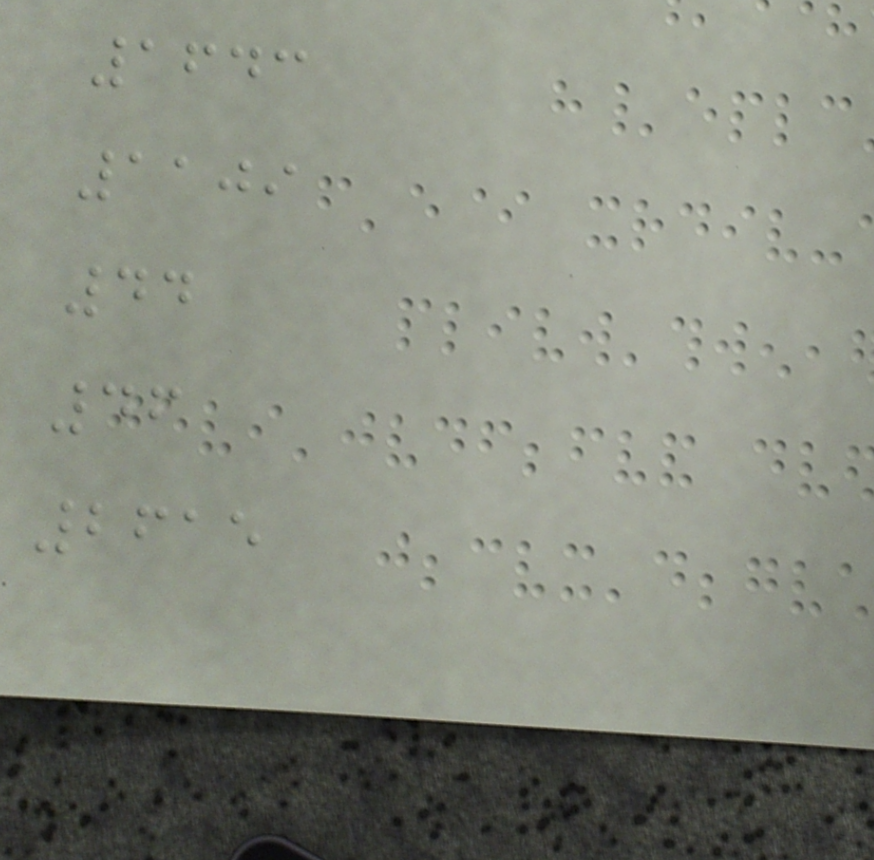1643
1109
44
46
2615
